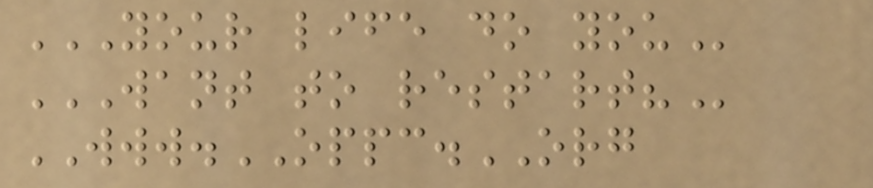YOUR LIFE DO YOU
WANT TO RESTART?
WWW.OPPC.ORG
